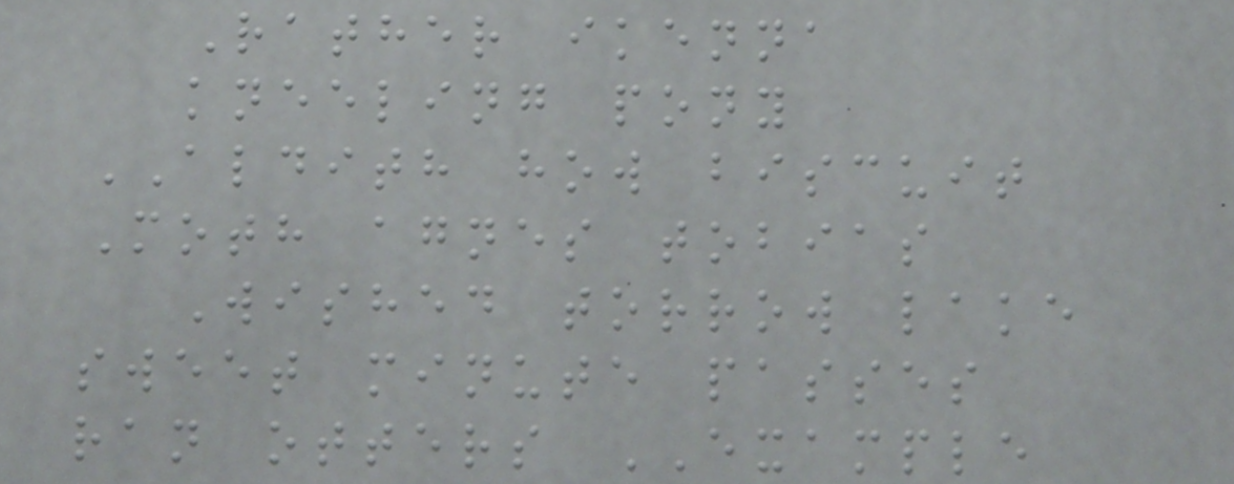Rather ikenna
kneeling pony
ALDITH how biscuit
Moth agnes tobias
Wished torrow lake
sweet minute passes
ran otters EXAMPLE
